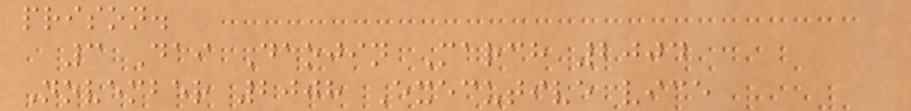prison.
3 Dai Daojin March 2004
November 2008 Executive vice
